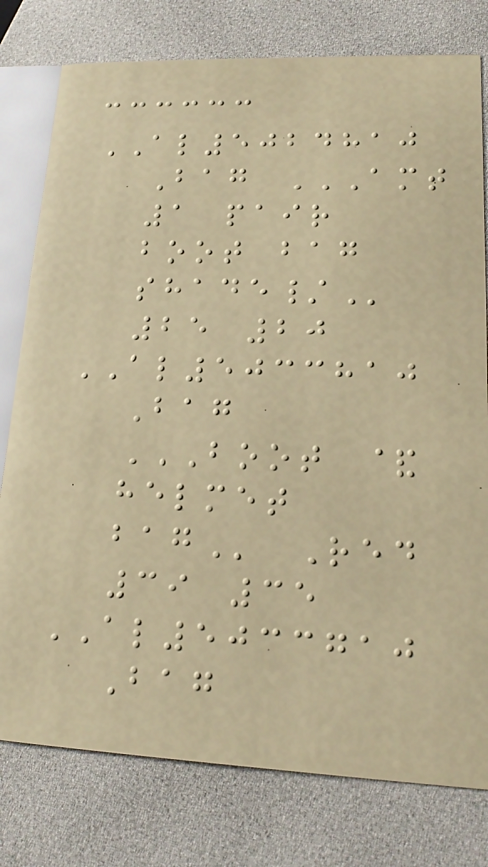AL5024810
Bag AMT
1 PAIR
BOOT BAG
SHADE/
25 20
AL5033810
Bag
BOOT &
HELMET
BAG Red
39 35
AL5033710
Bag
